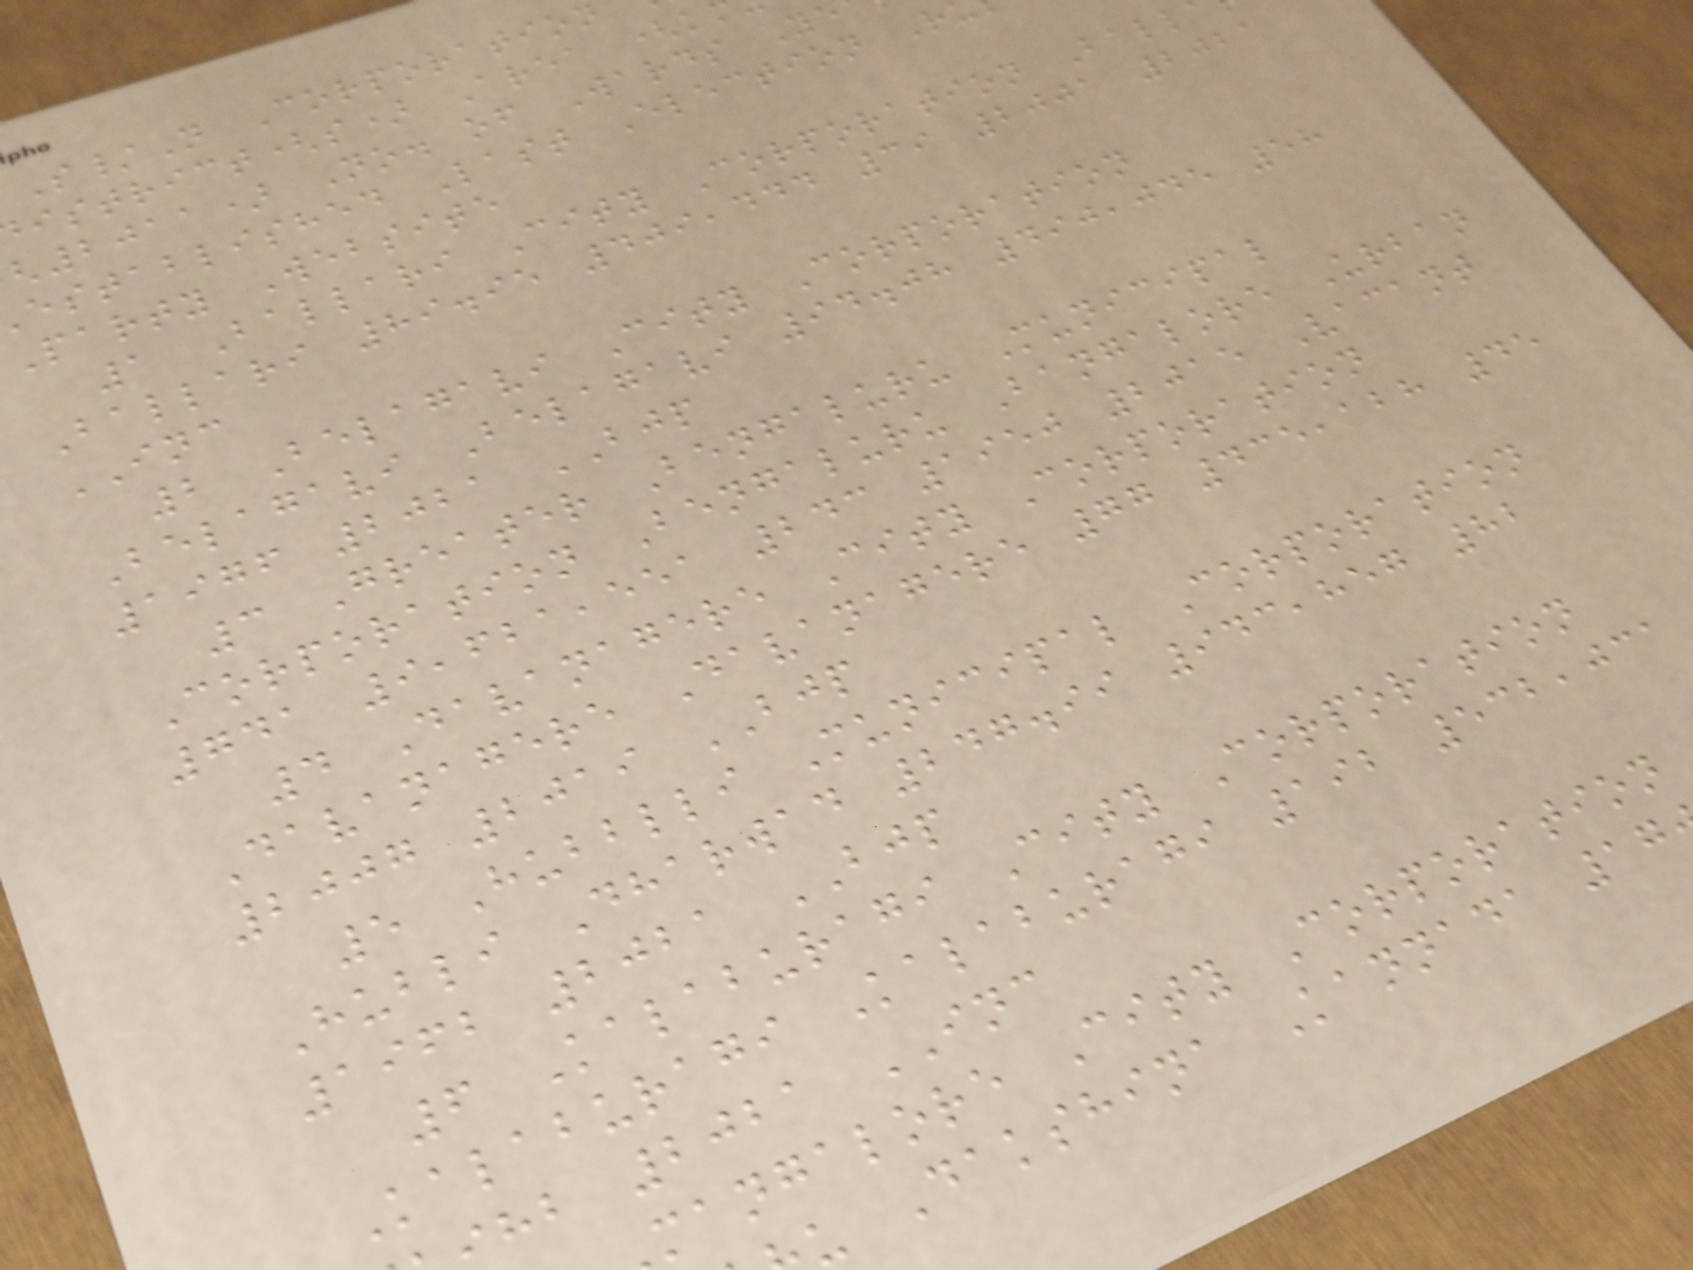S/N Corporation
istrict(s) Area (k
2011) No. of Wards Ye
established Last Election R
Party Website
1 Ballari City Corporation Ball
Ballari 89.95 409,444 39 2001 2021
INC
2 Belagavi City Corporation
Belagavi Belagavi 94.08 490,045 58
1976 2021 BJP
3 Greater Bengaluru Municipal
Corporation Bengaluru Bangalore Urban
741 9,621,551 243 1950 2015 Vacant
4 Davanagere City Corporation
Davanagere Davanagere 77 435,128 45
2007 2019 BJP
5 Hubblli Municipal Corporation
Hubli Dharwad 247.99 943,857 82
1962 2021 BJP
6 Kalaburagi City Corporation
Kalaburagi Kalaburagi 192 532,031
hb 2021 INC
mangalore City Corporation
u Dakshina Kannada 17
